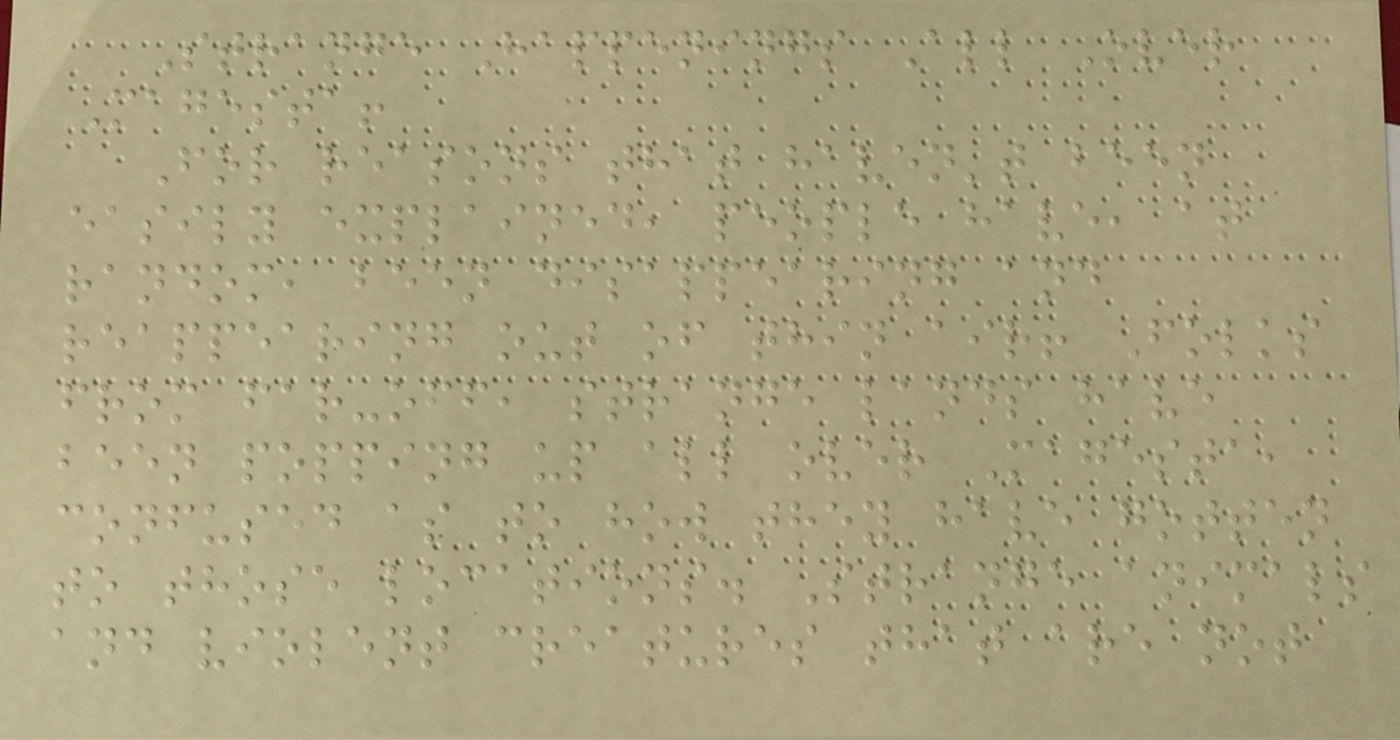Strange Happenings All Over
Magesta!
For reasons that haven't been
easily explained, people have, at
random, been disappearing and
reappearing out of thin air! Folks
from far-off, strange lands have
been popping up all over Magesta,
confused as to how they have gotten
to those locations. Strange animals
and violent creatures that are not
